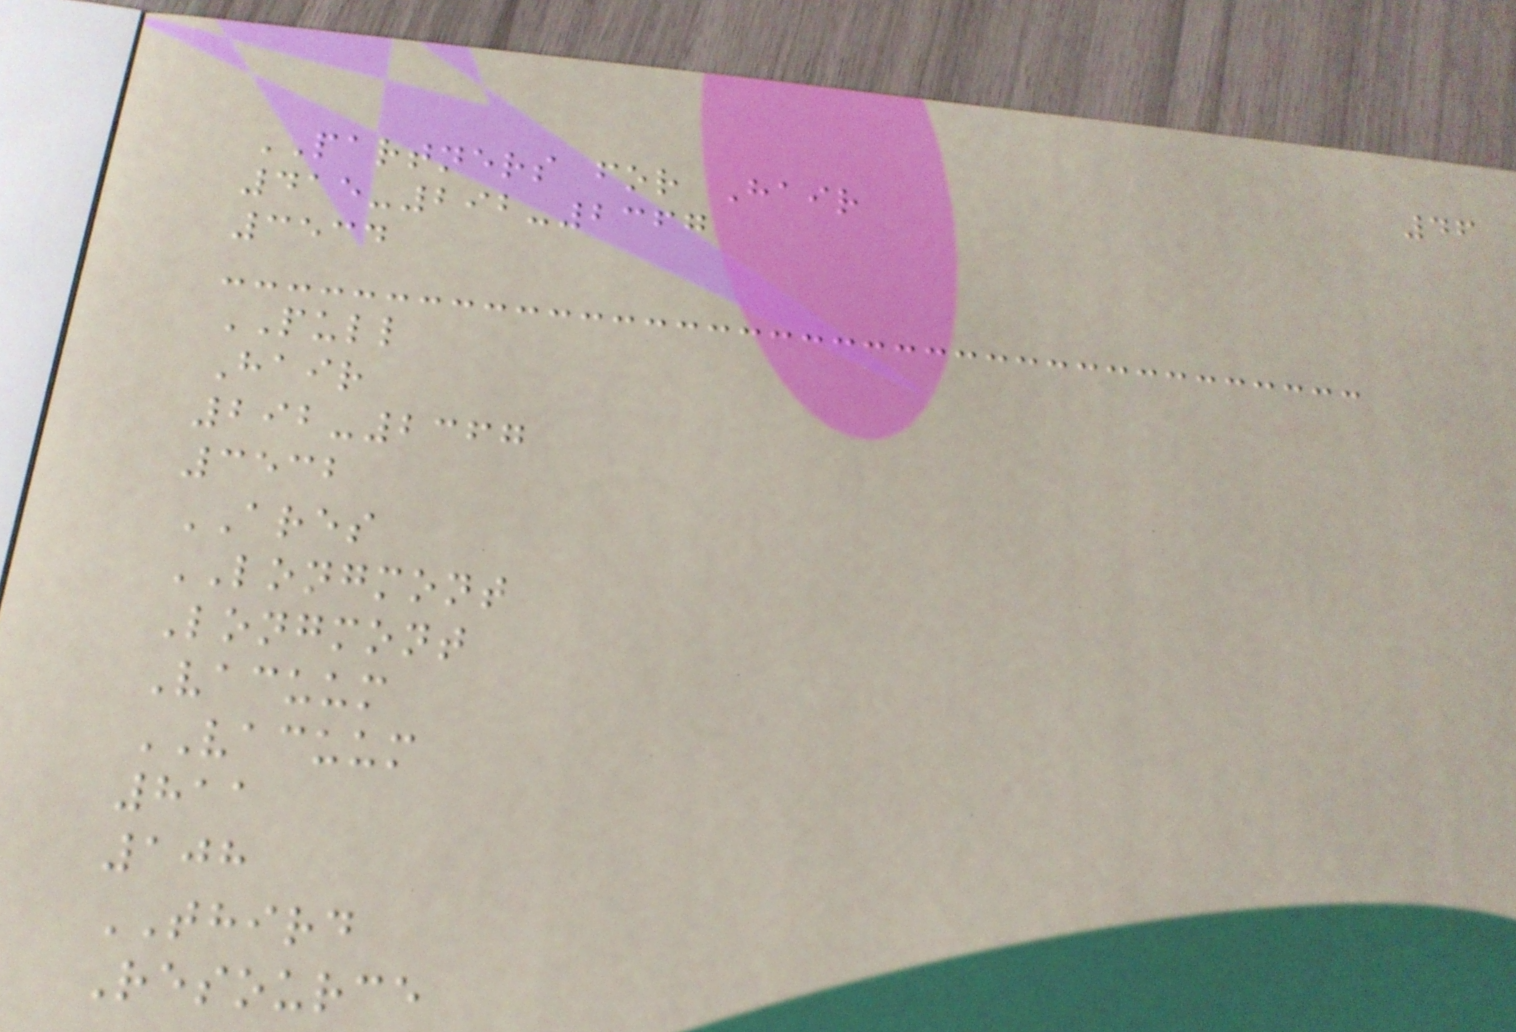46
PARTNERS for Hair
415-292-2367
3534
PULL
Hair
292-2367
3532
ARES
LONGMONT
Longmont
Vacuum
VACUUM
811
108
THIRD
Resource
